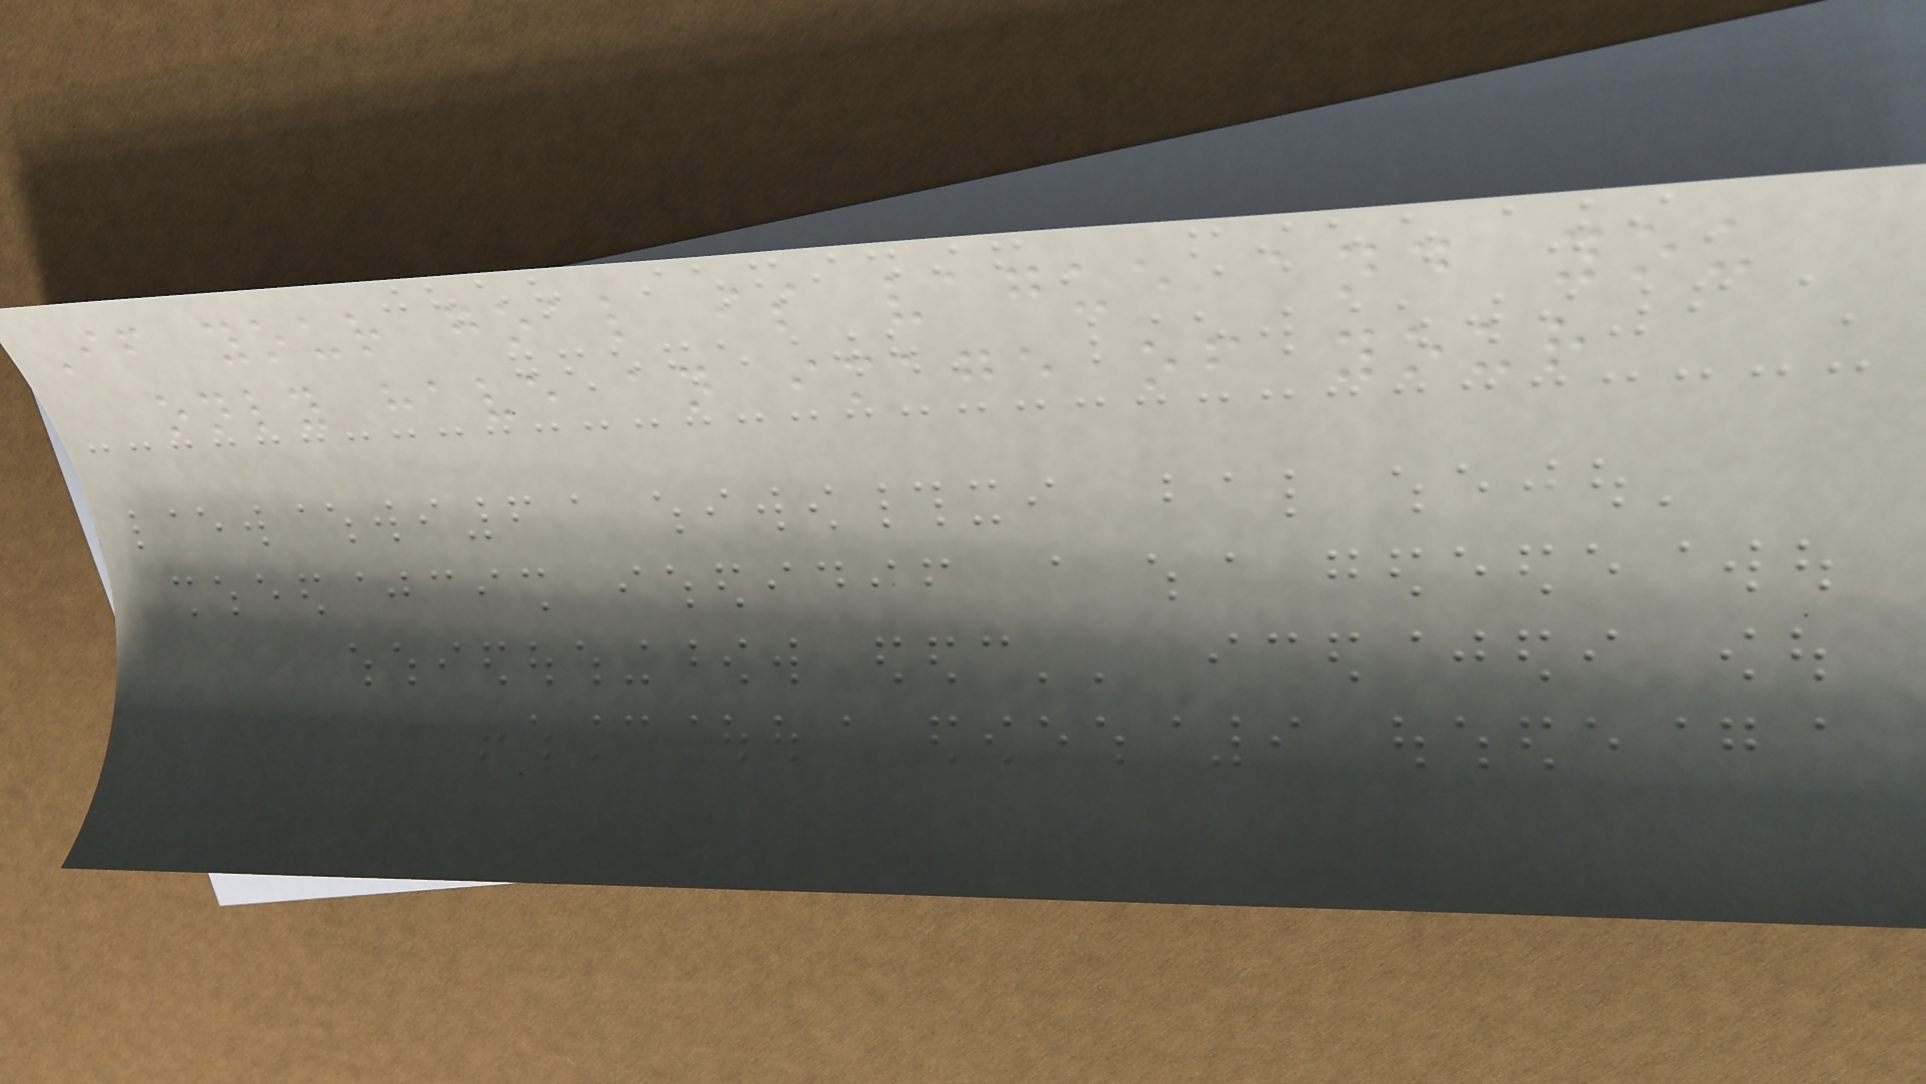If your goal is vague and you
only have an image of your
